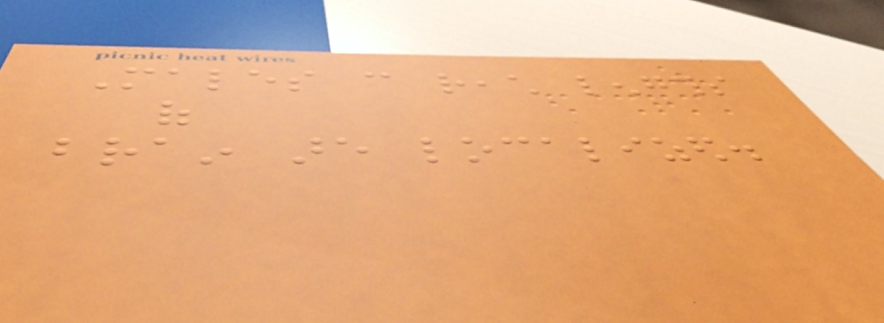Males can reach lengths
of
brain are localized.
